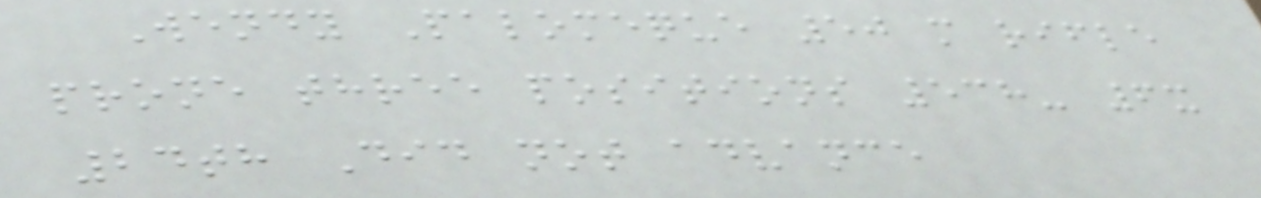Wendy Palomeque 50 m rifle
prone three positions 538- 6x
24th Did not advance
